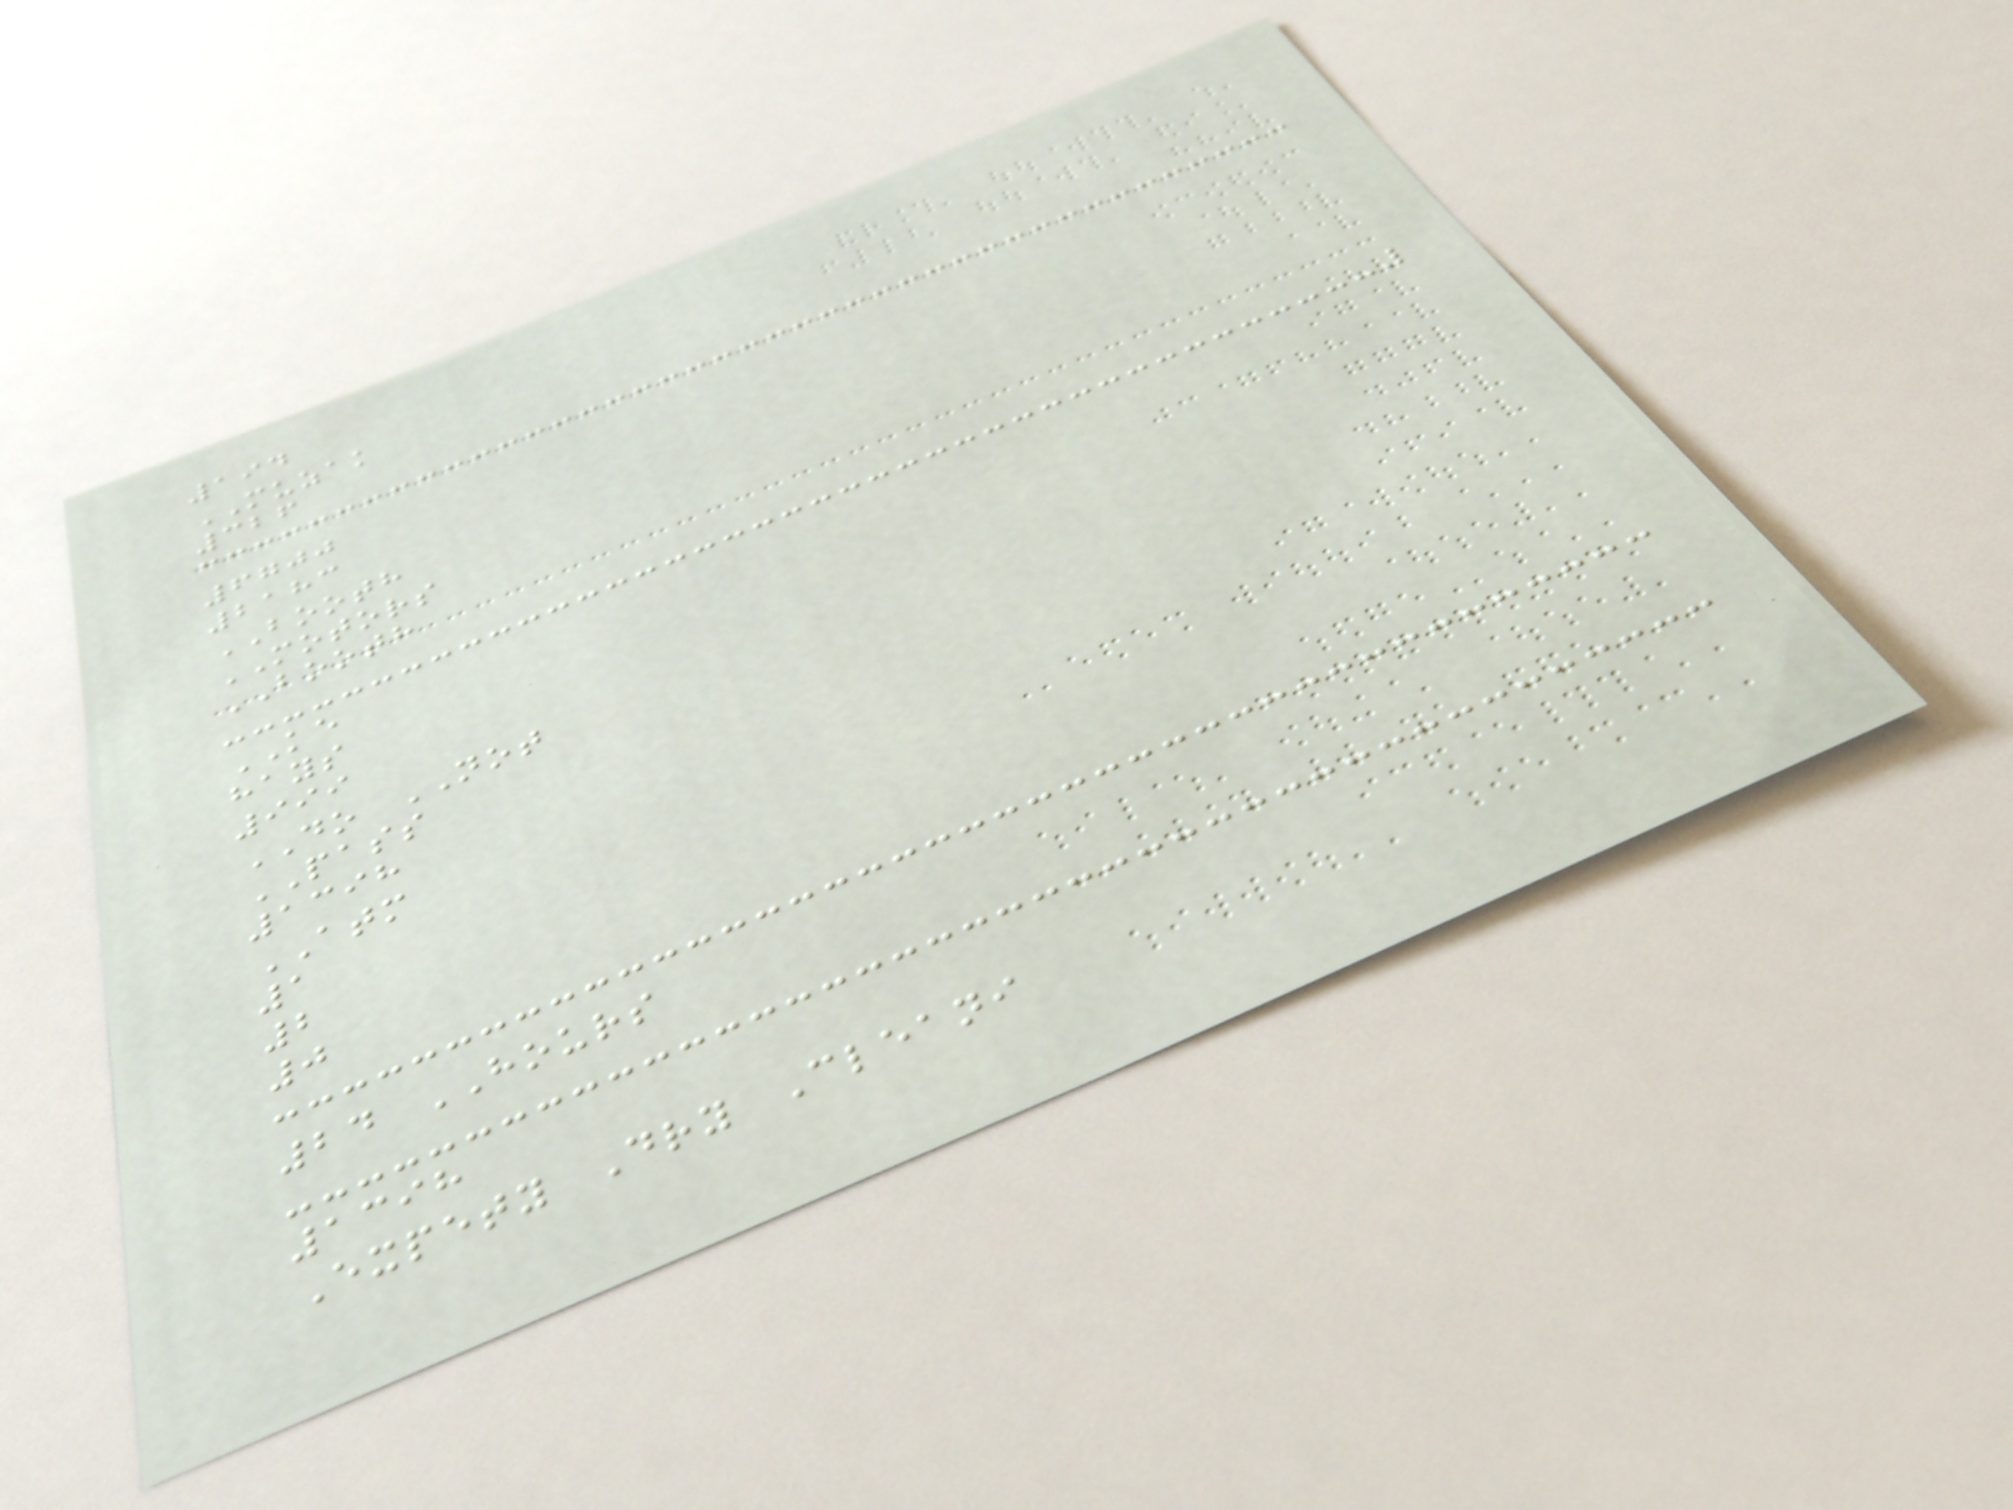194
MUZAK
326
6700
2183
BOOTH
MOTORS
BOOTH
KE
hays
999
DO NOT
PASS
1398
ATM
1
2
0
24 HOURS
1398
Expety Dry Cleani
